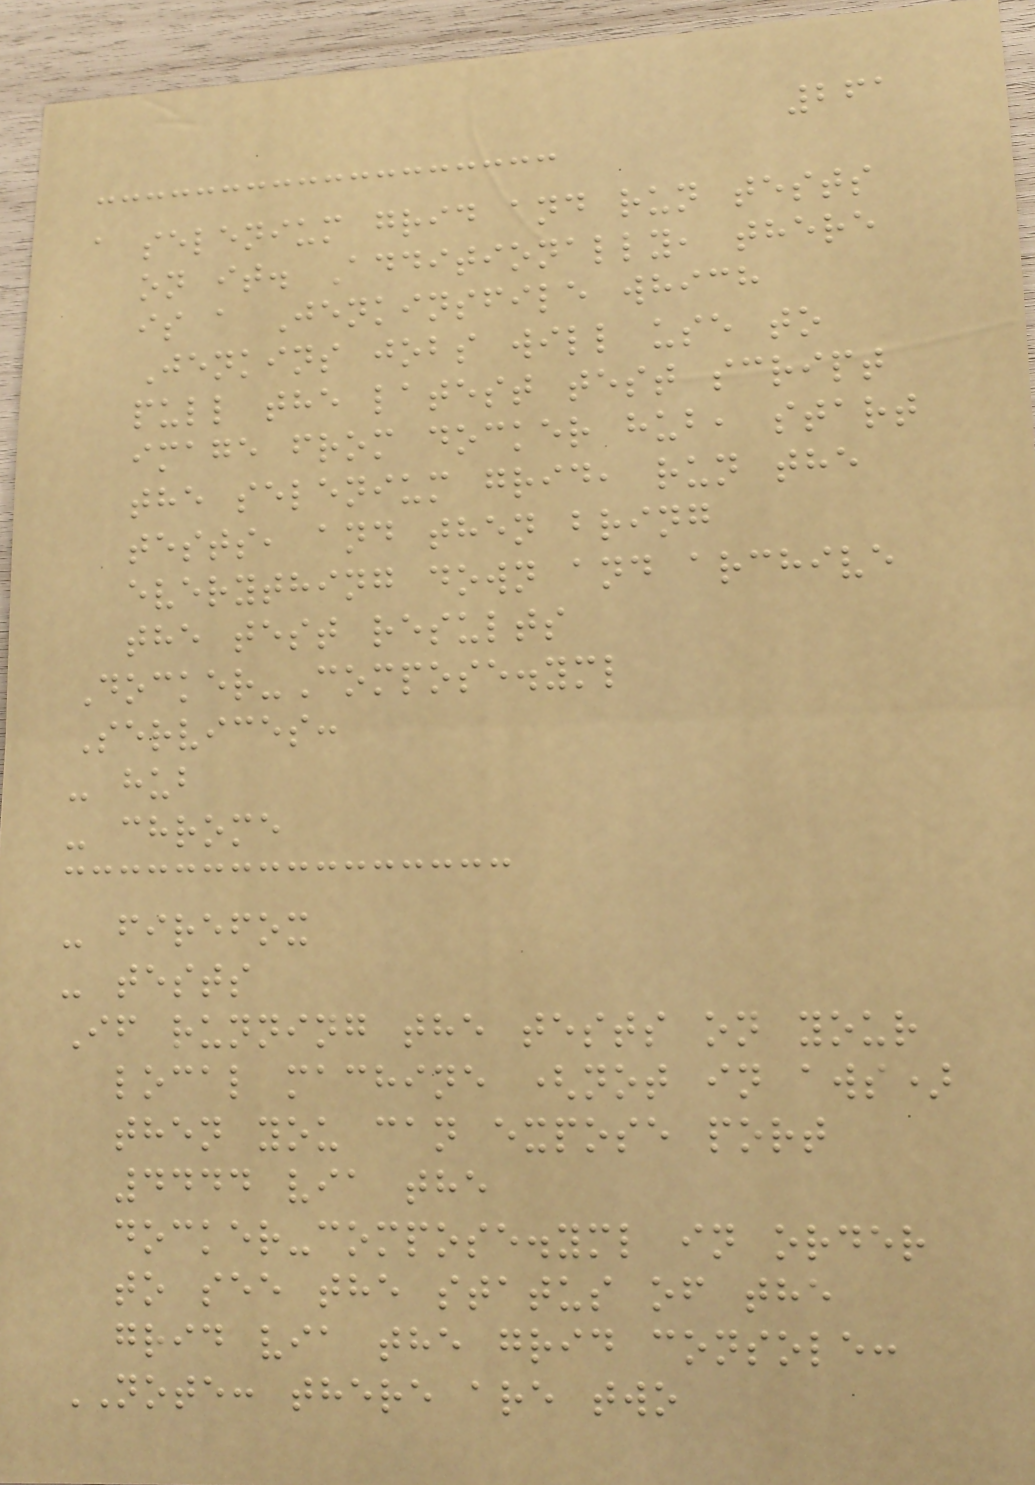261
a selenium grid and run tests
on it. Additionally, there
is a Jenkinsfile which
Jenkins jobs will use to
pull the latest test script
image from docker hub, start
the selenium grid, run the
tests, and then bring
everything down and archive
the test results
Docker-Compose.yml
Services:
- hub
- chrome
- firefox
- tests
If running the tests on your
local machine (not in aws)
then you can expose port
4444 via the
docker-compose.yml in order
to see the status of the
grid via the grid console:
NOTE: there are two
